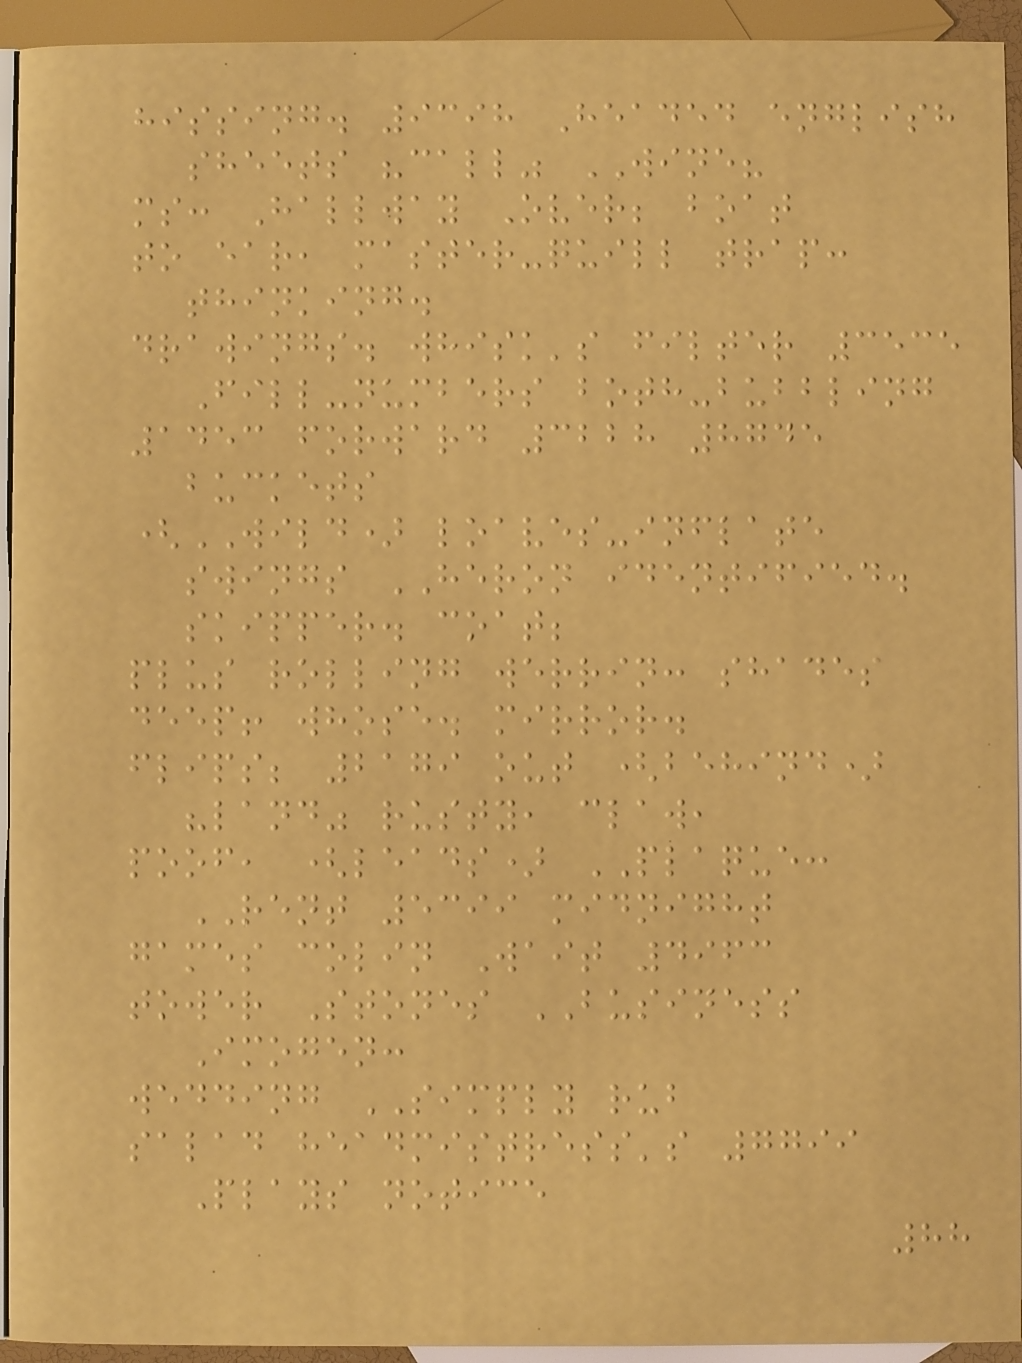hissing. 9398 Headed english
sheets "call" WINE?
ms: Hallway Over; boat
to ear, master-quill trap:
thinking.
drawings. whisk's filter 3535
Fill-numbers both-bubbling
1453 forward 3228 8745
buckets
(WILD) loaves-inflate
swings HERON identified.
skipper. coat;
plus rolling werrin: shades
deep! whose. mirror.
flips; 2179 out (behind)
"land" rusty, claw,
poof, (leads) PLAQUE:
RENT 5399 midnight
games colin Wait 4963
tower Stones BUSINESS
Imogen:
wedding SIMPLY rub
salad headmistress's 7799
Plays notice
88
